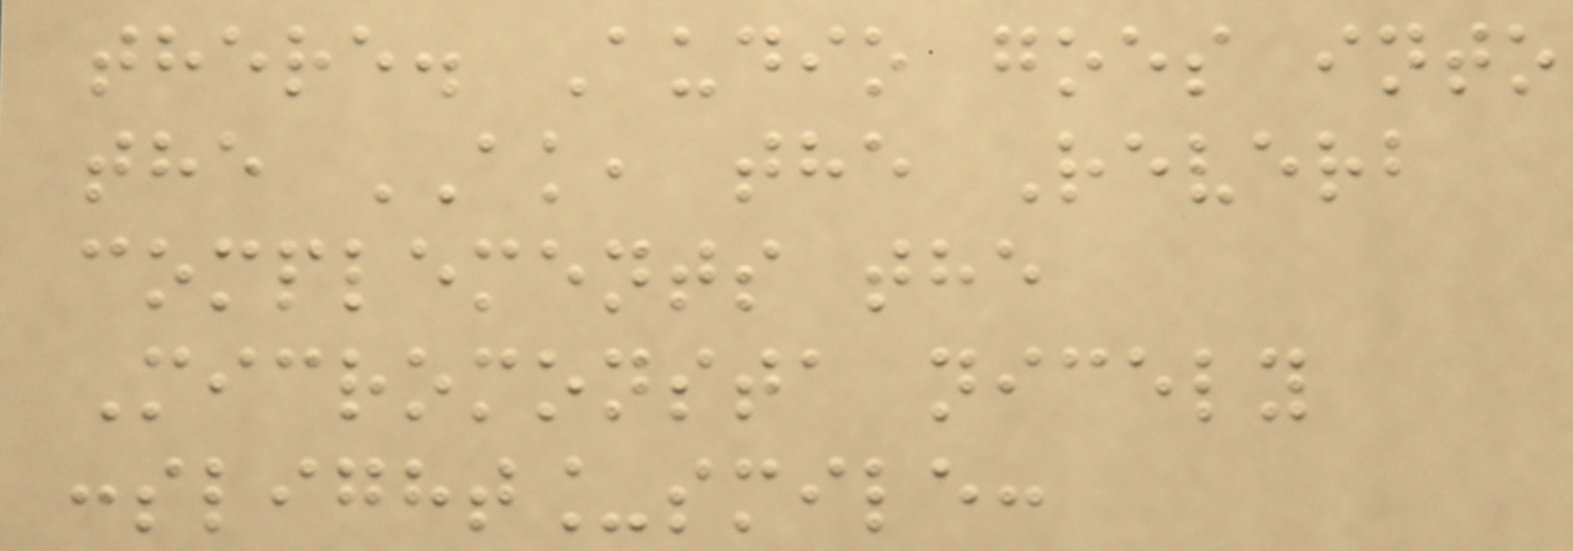there. Audio goes into
the AK, the Reverb
complements the
Micromonsta nicely
:slight_smile:
